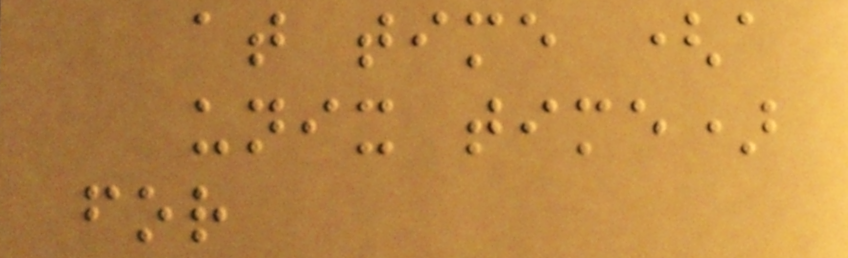at time (a
unix time)
for
